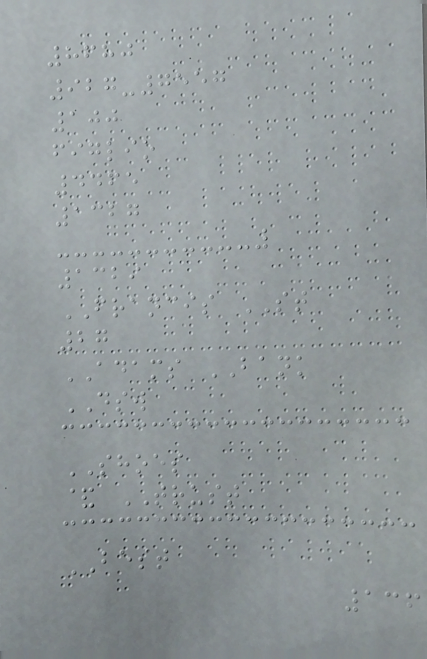8680
927-7557
100
figlio
4465
1327
1329
FRANCIS ST
27
ADAMS BANK
DSW
SHOES
& TRUST
BEST
136
